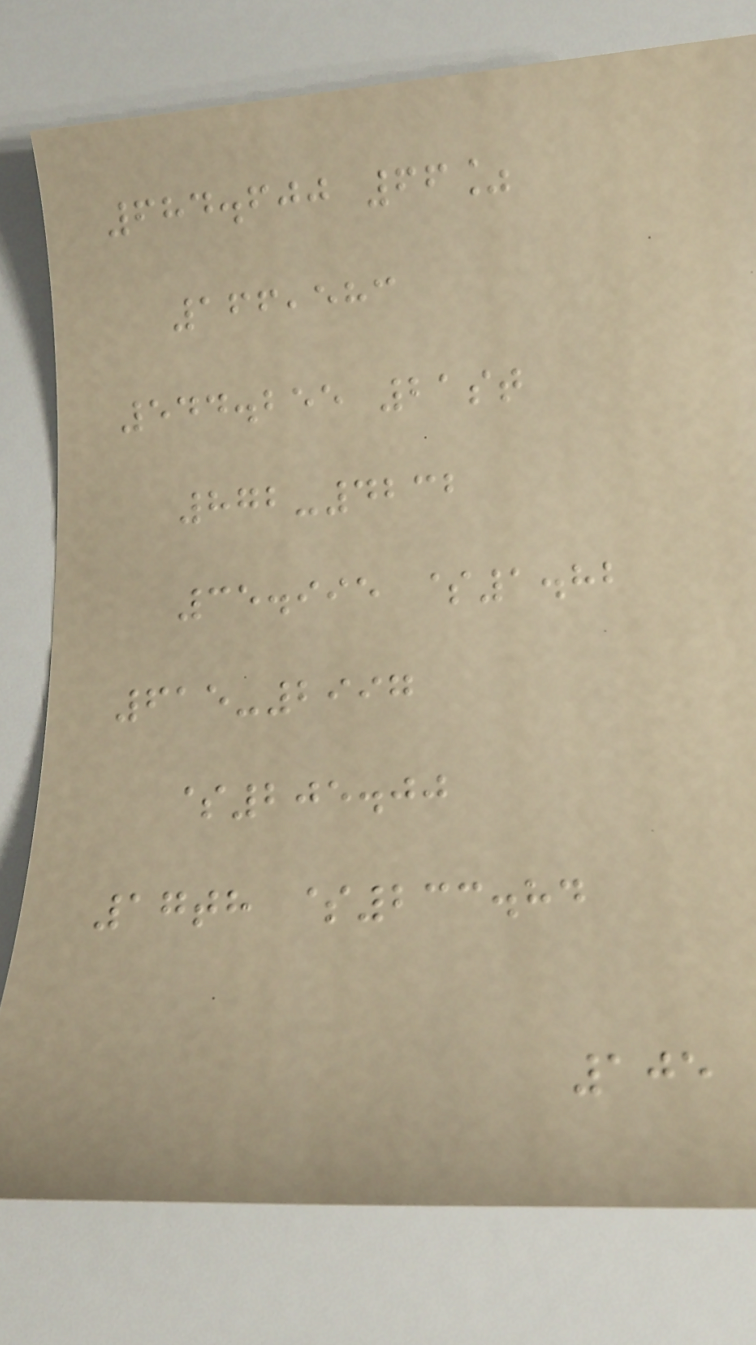684.600 66%
166,583
544.255 21st
872-4232
35.995 $1.82
615-2997
$205.00
17th $233.84
105
